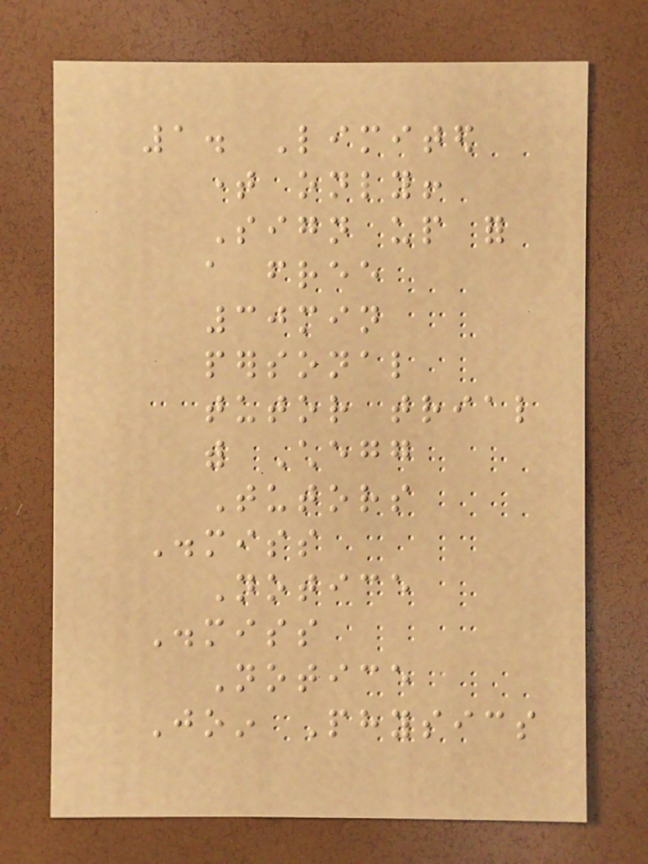1. Limited
time only!
Sign up for
a free
30min
personal
tutor trial
with Chegg
Tutors
Dismiss
Notice
Dismiss
Notice
Join Physics
